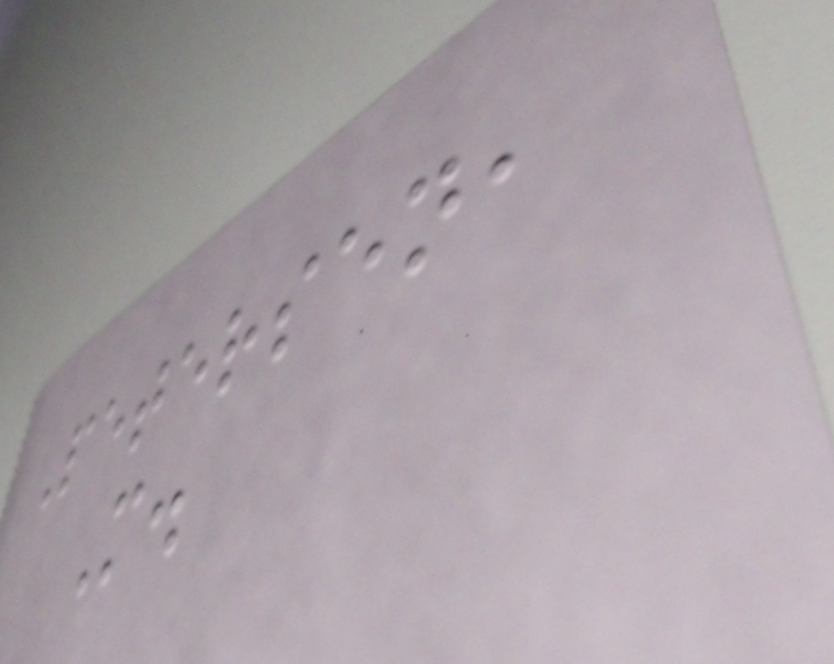Petersen,
M.
